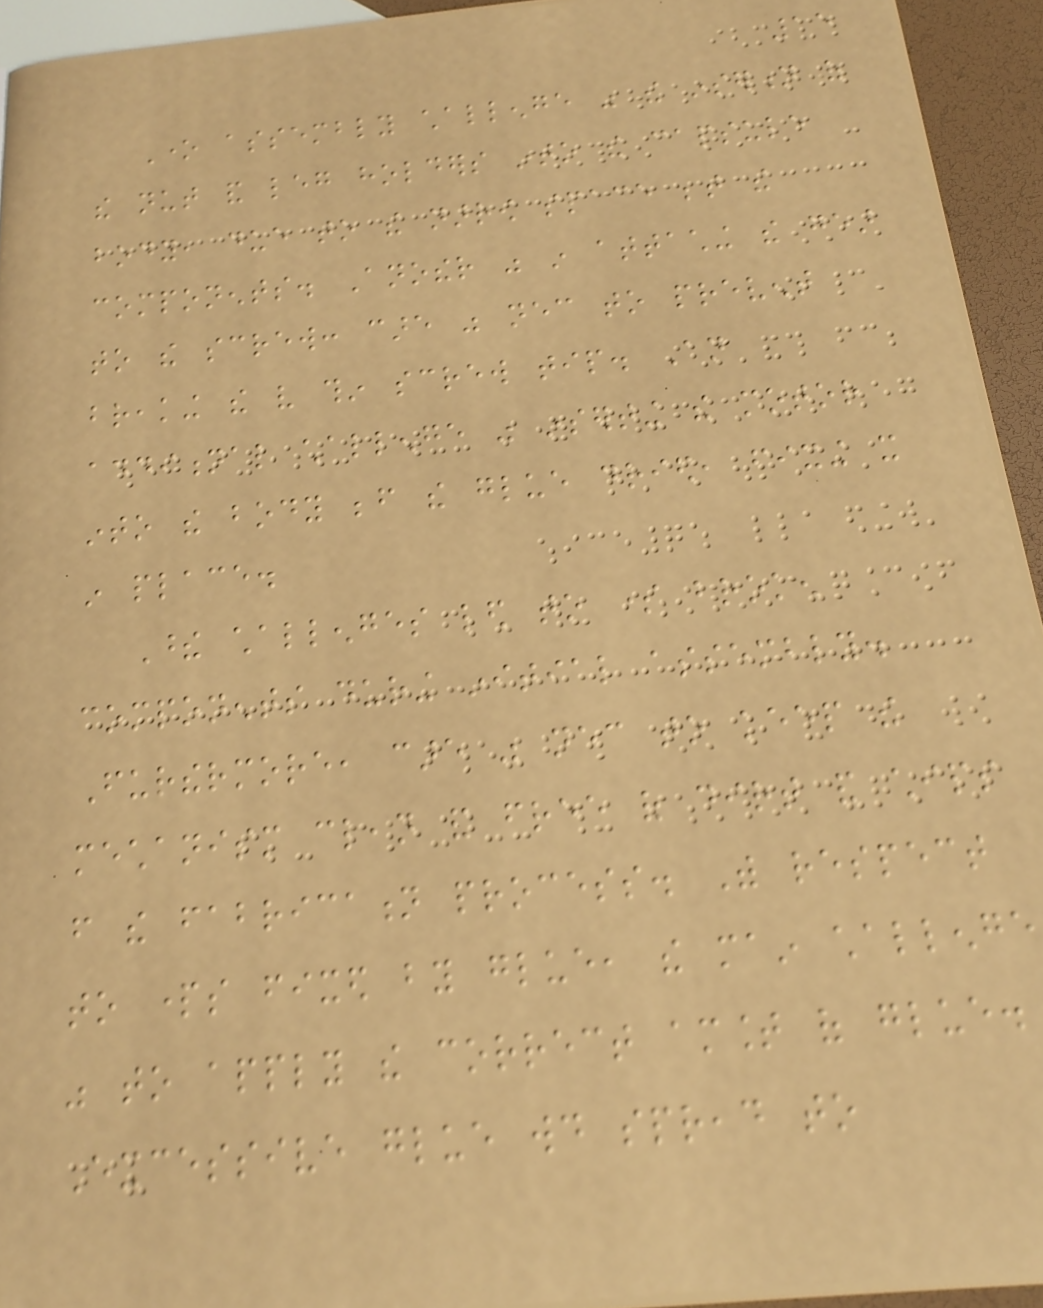15
One assembly challenge was the insertion of
the nut and leg holders into the capsule
body, due to the narrow space between the
components. Another was in attaching the gear
to the screw: care was necessary to prevent
breaking the very thin screw tip. An
additional challenge was inserting the motor
into the body before the glue dried, fixing it
in place.
These challenges led to some broken
components during initial assembly.
Furthermore, care was necessary to keep the
mechanism clean and free of dirt and chips
from the fabrication process. With respect
to parts fixed by glue, the main challenge
was to apply the correct amount of glue.
Excessive glue would spread to
